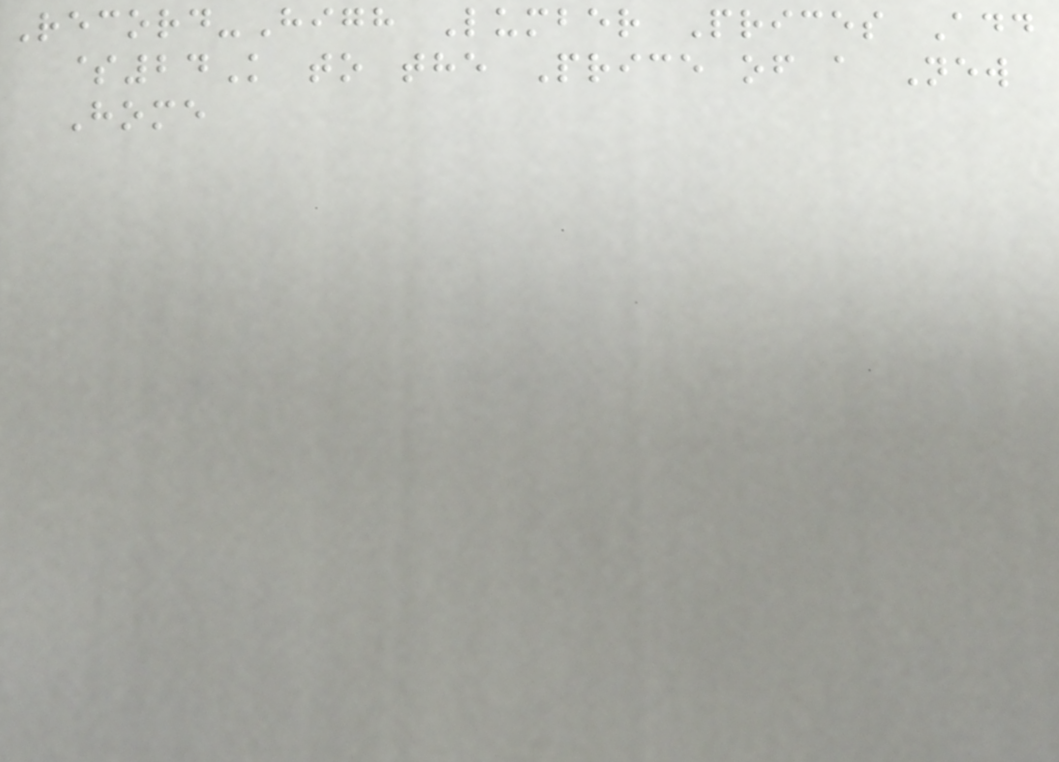Record-High Lumber Prices Add
$24K to the Price of a New
Home
